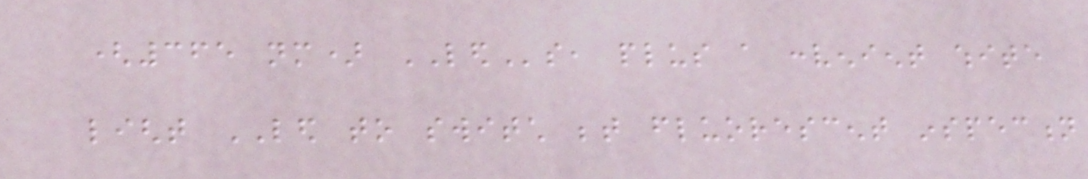(365 nm) LEDs, plus a convenient white
light LED to switch between fluorescent inspection
